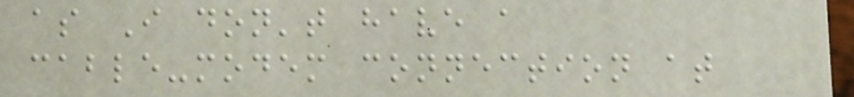as I don't have a
cable-modem connection at
